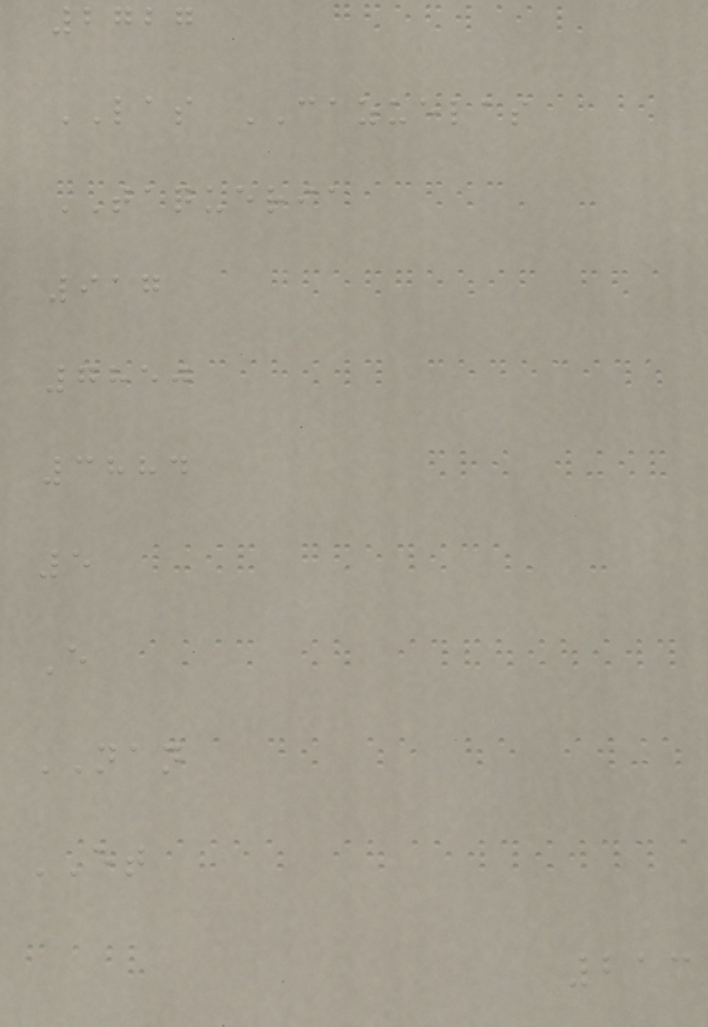2727
LAS CAZUELAS
TAQUERIA
917
7850
3884
5
E
NAN
ET
213
